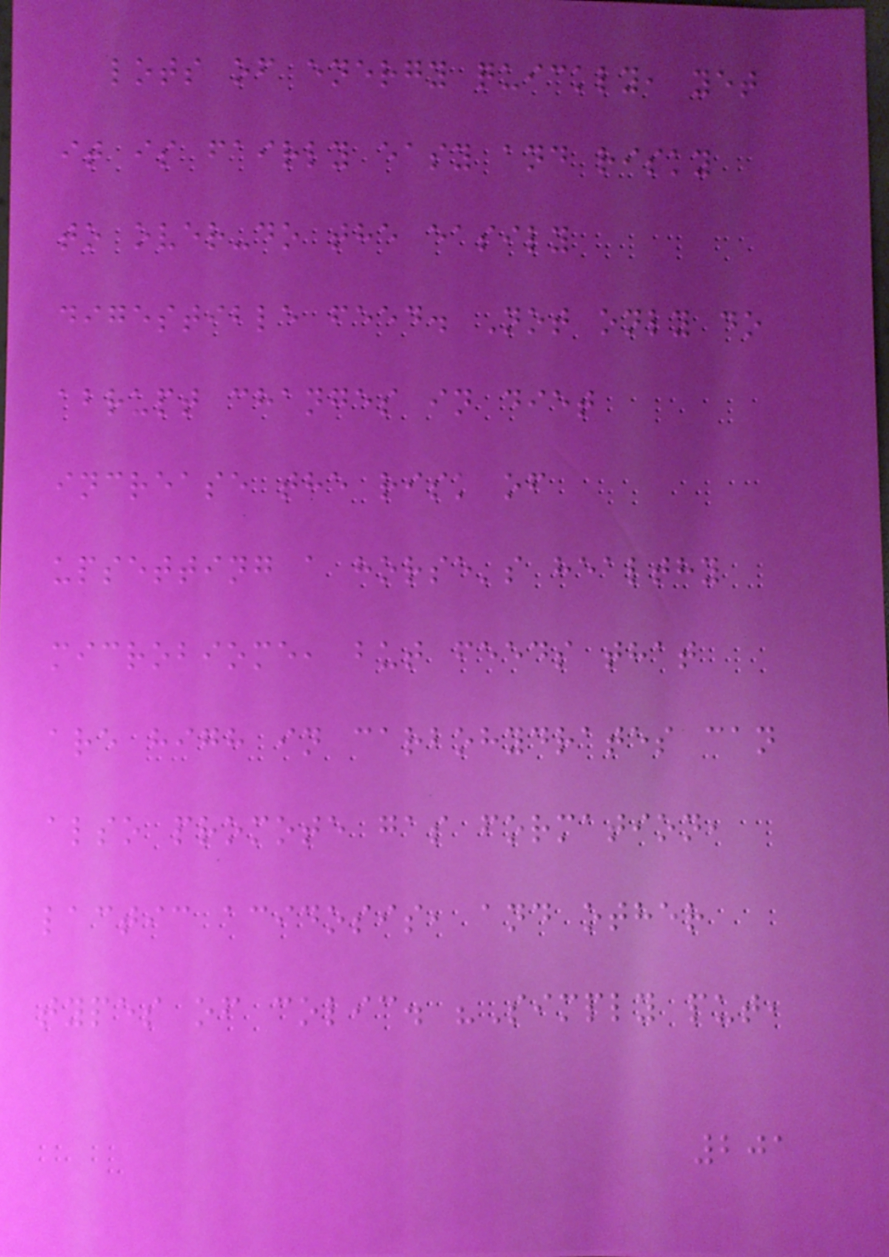lots of energy quickly, yet
it is fairly easy and risky
to over-do the easily
digestible feed. Not only do
abrupt changes in diet
increase the risk of
upsetting a horse's healthy
microbiome, but feeds that
are high in carbohydrates can
also promote gas formation,
lactic acidosis, and other
types of colic. "Simply put,
201
